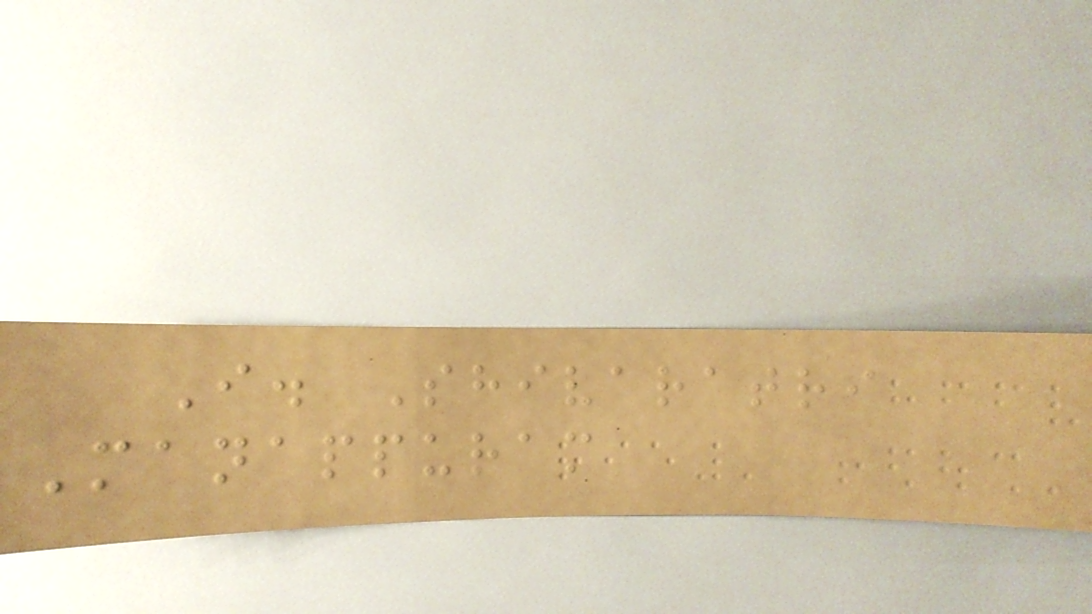I. Shivaratri
Manappuram
